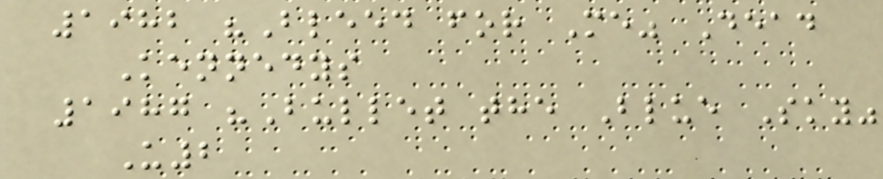1982 "Bleed for Me" Dead
Kennedys
1987 "Bullet the Blue Sky"
U2
